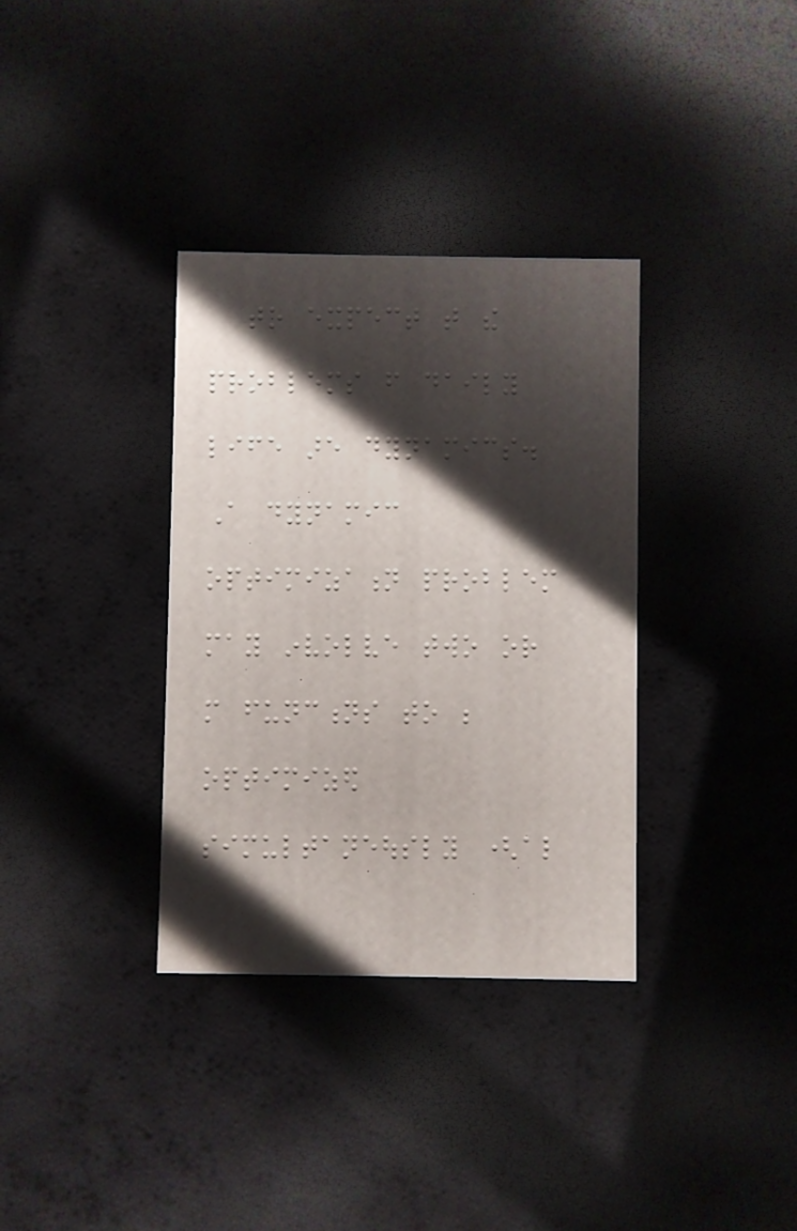to expect that the
problems from daily
life are dynamics.
A dynamic
optimization problem
may involve two or
more functions to be
optimized
simultaneously (also
